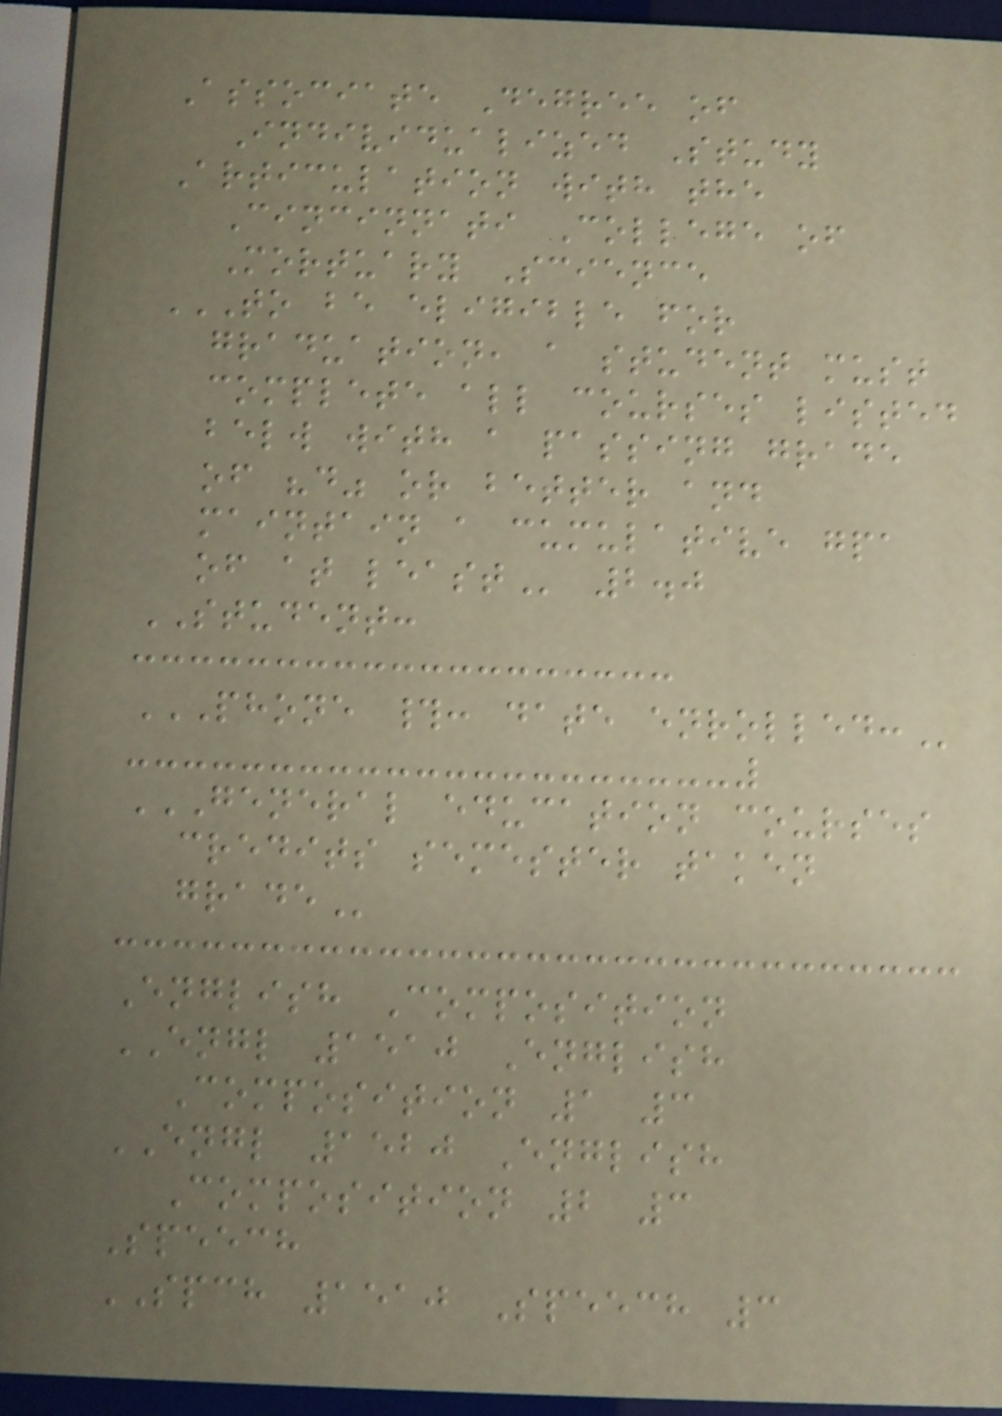Associate Degree of
Individualized Study
Articulation with the
Cincinnati College of
Mortuary Science
TO BE ELIGIBLE FOR
GRADUATION, A STUDENT MUST
COMPLETE ALL COURSES LISTED
BELW WITH A PASSING GRADE
OF "D" OR BETTER AND
MAINTAIN A CUMULATIVE GPA
OF AT LEAST 2.0
STUDENT:
PHONE #: DATE ENROLLED:
GENERAL EDUCATION COURSES
CREDITS SEMESTER TAKEN
GRADE
English Composition
ENGL 1510 English
Composition 1 3
ENGL 1520 English
Composition 2 3
Speech
SPCH 1510 Speech 3
